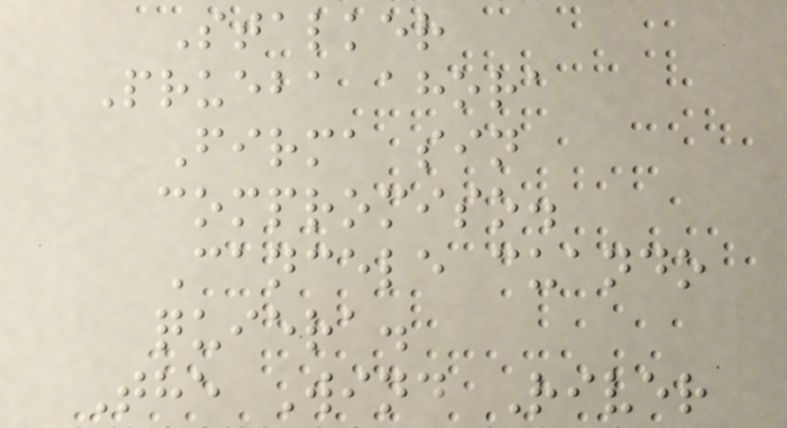Stalker
Prueba ahora
Firma sin
compromiso.
Cancele cuando
quiera.
The Wind River
